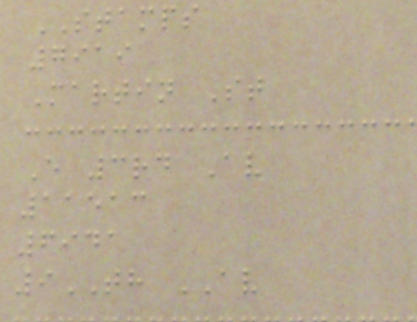STAMPS
7919
Martin St
E 3rd Av
11513
6941
9TH AV
